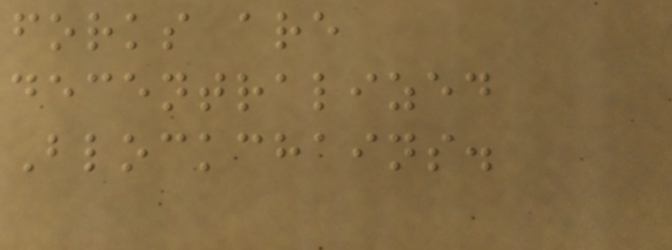forks are
decentralized
Blockchains.
